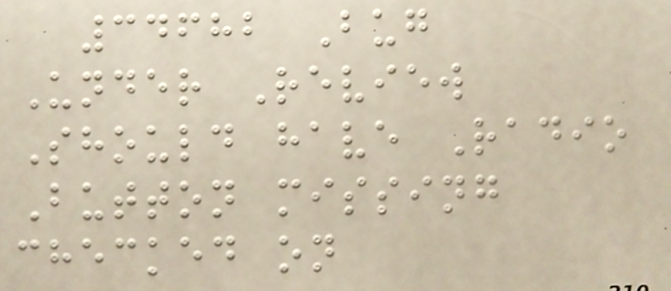34682 Bug
Under Review
Should have Radio
Button missing
checked on
